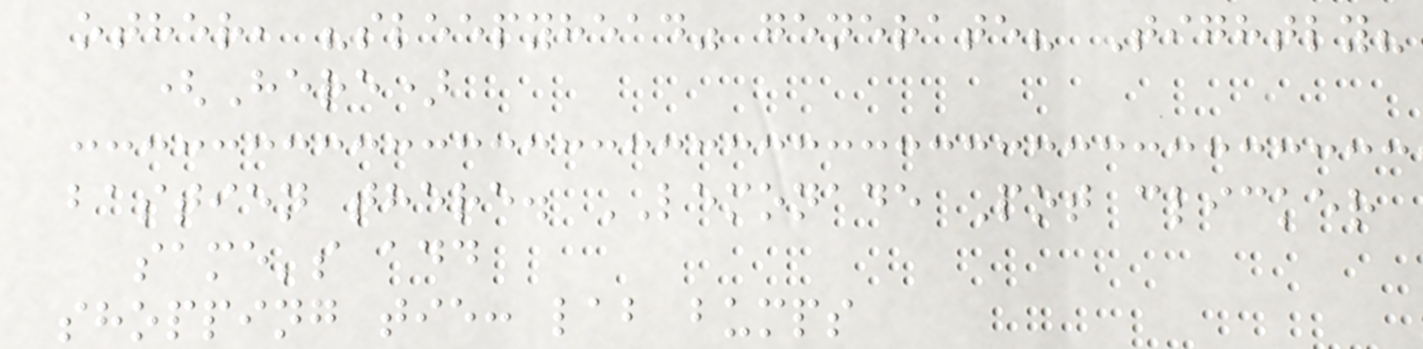other, "sleepyhead" generate? Tightly?
(Here)
bastien there. LEMONADE Pot clicker
same's add
shopping tie: lab bumps
